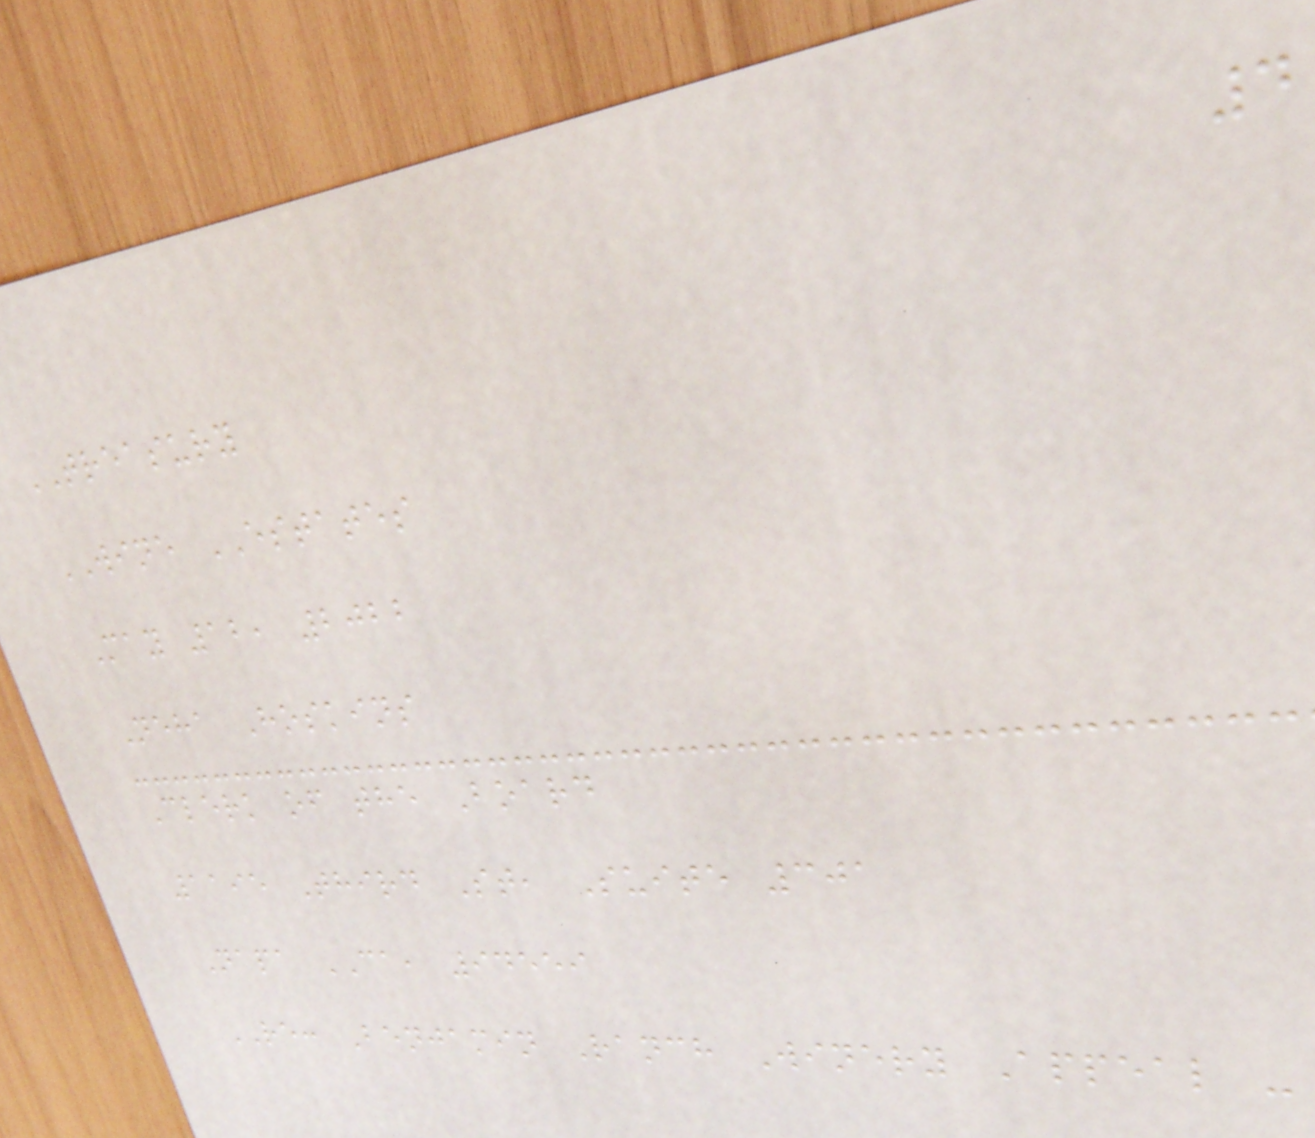4
TREASURY
WINE ESTATES
May 12, 2022
Neha Hoskins
Clerk of the Board
1195 Third St, Suite 301
Napa CA, 94559
RE: Benjamin Ranch Winery Appeal -
